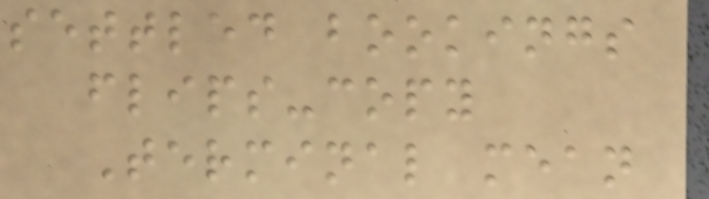settled bookings
flips-copy
Terminal mean
